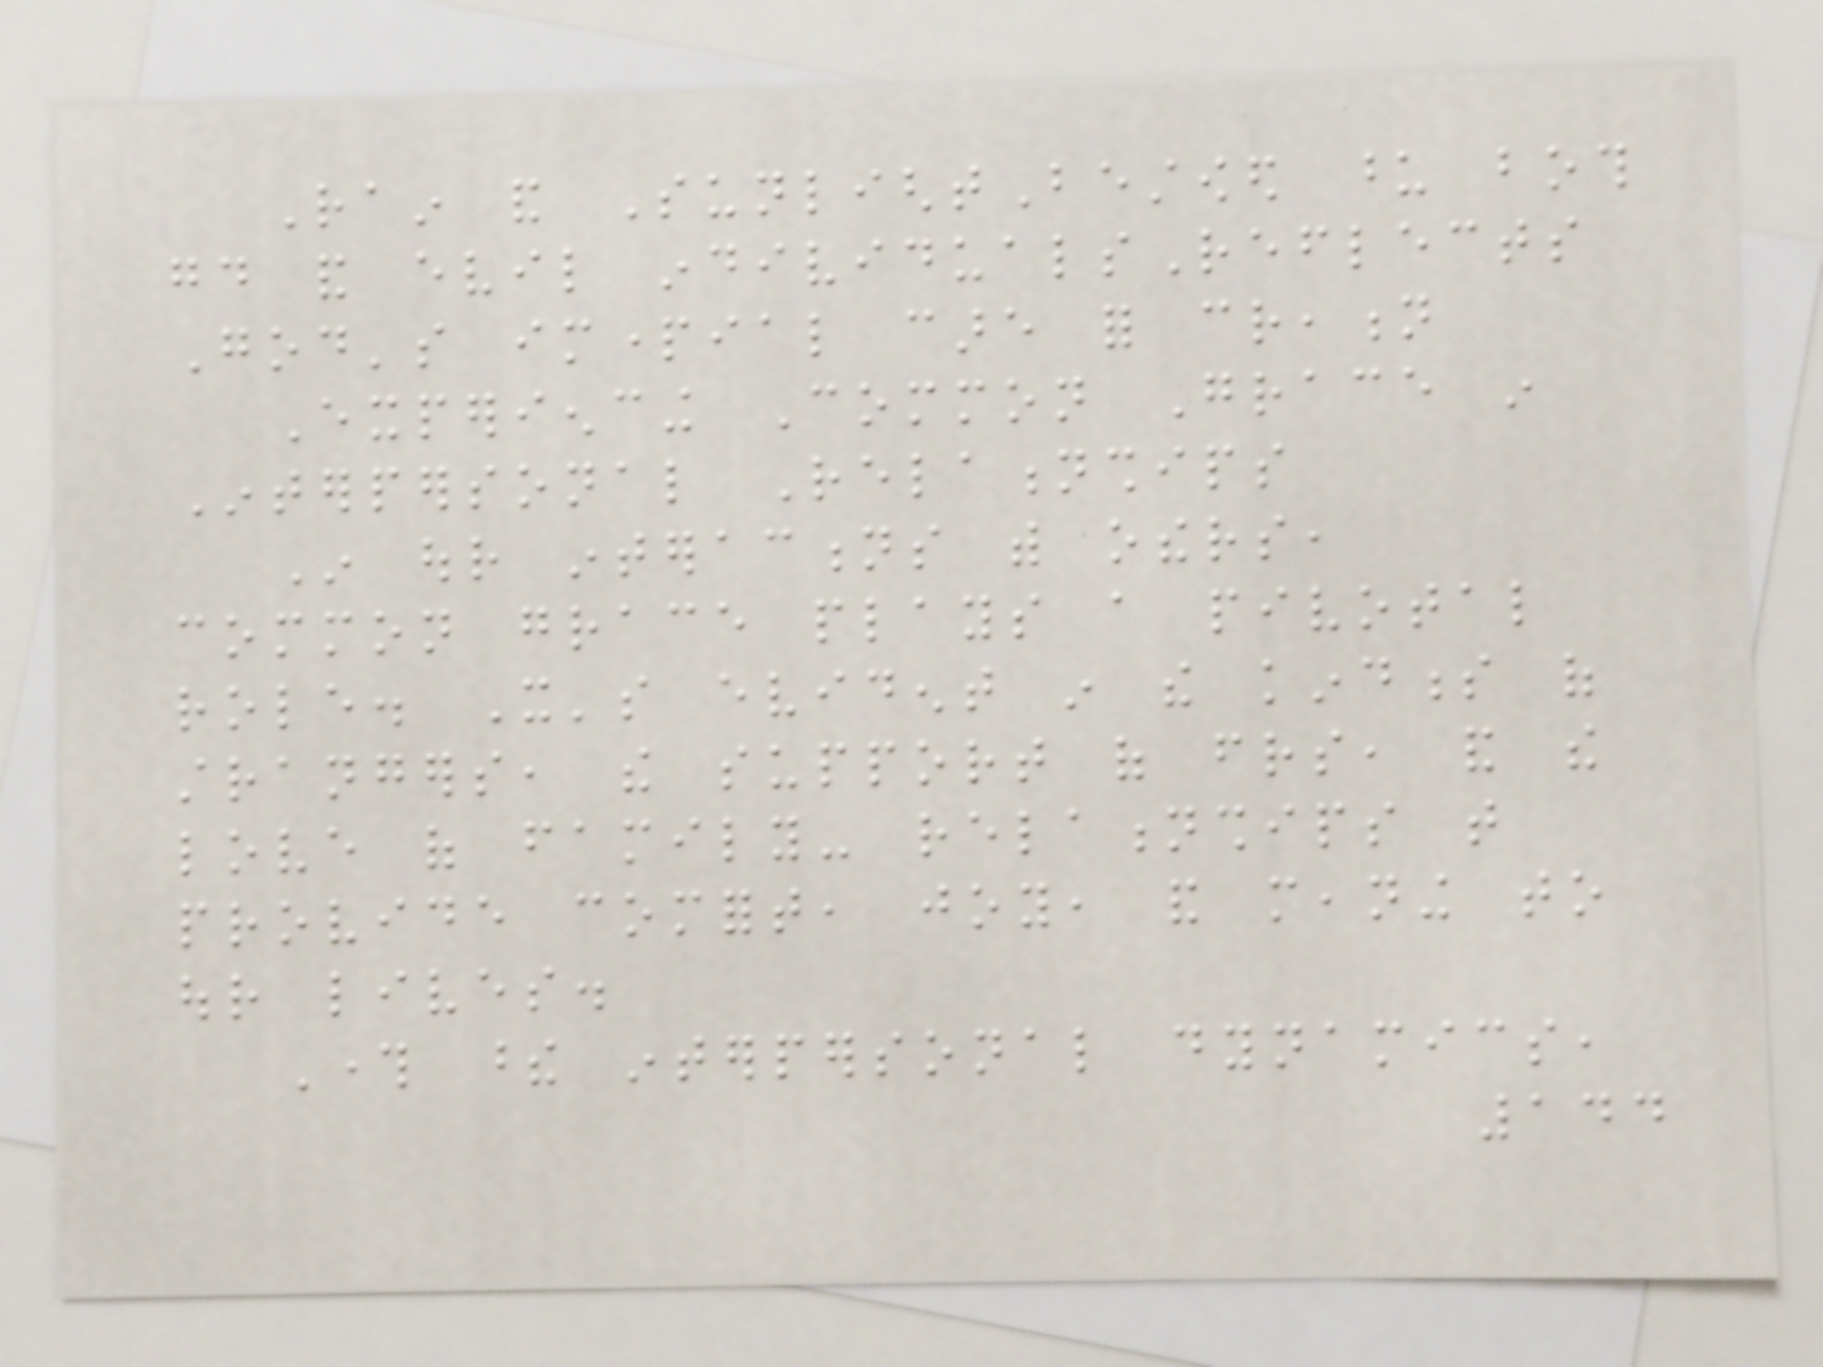Rain and SunlightBestowed upon both
good and evil individualsReflects
God's impartial care for creation
Experiencing Common Grace in
Interpersonal Relationships
In our interactions with others,
common grace plays a pivotal
role. It's evident in the kindness of
strangers, the support of friends, and the
love of family- relationships that
provide comfort, joy, and meaning to
our lives.
Through these interpersonal dynamics,
144
